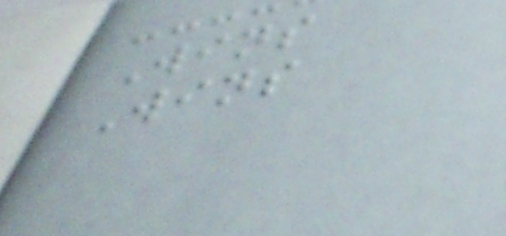Wins
Wins
